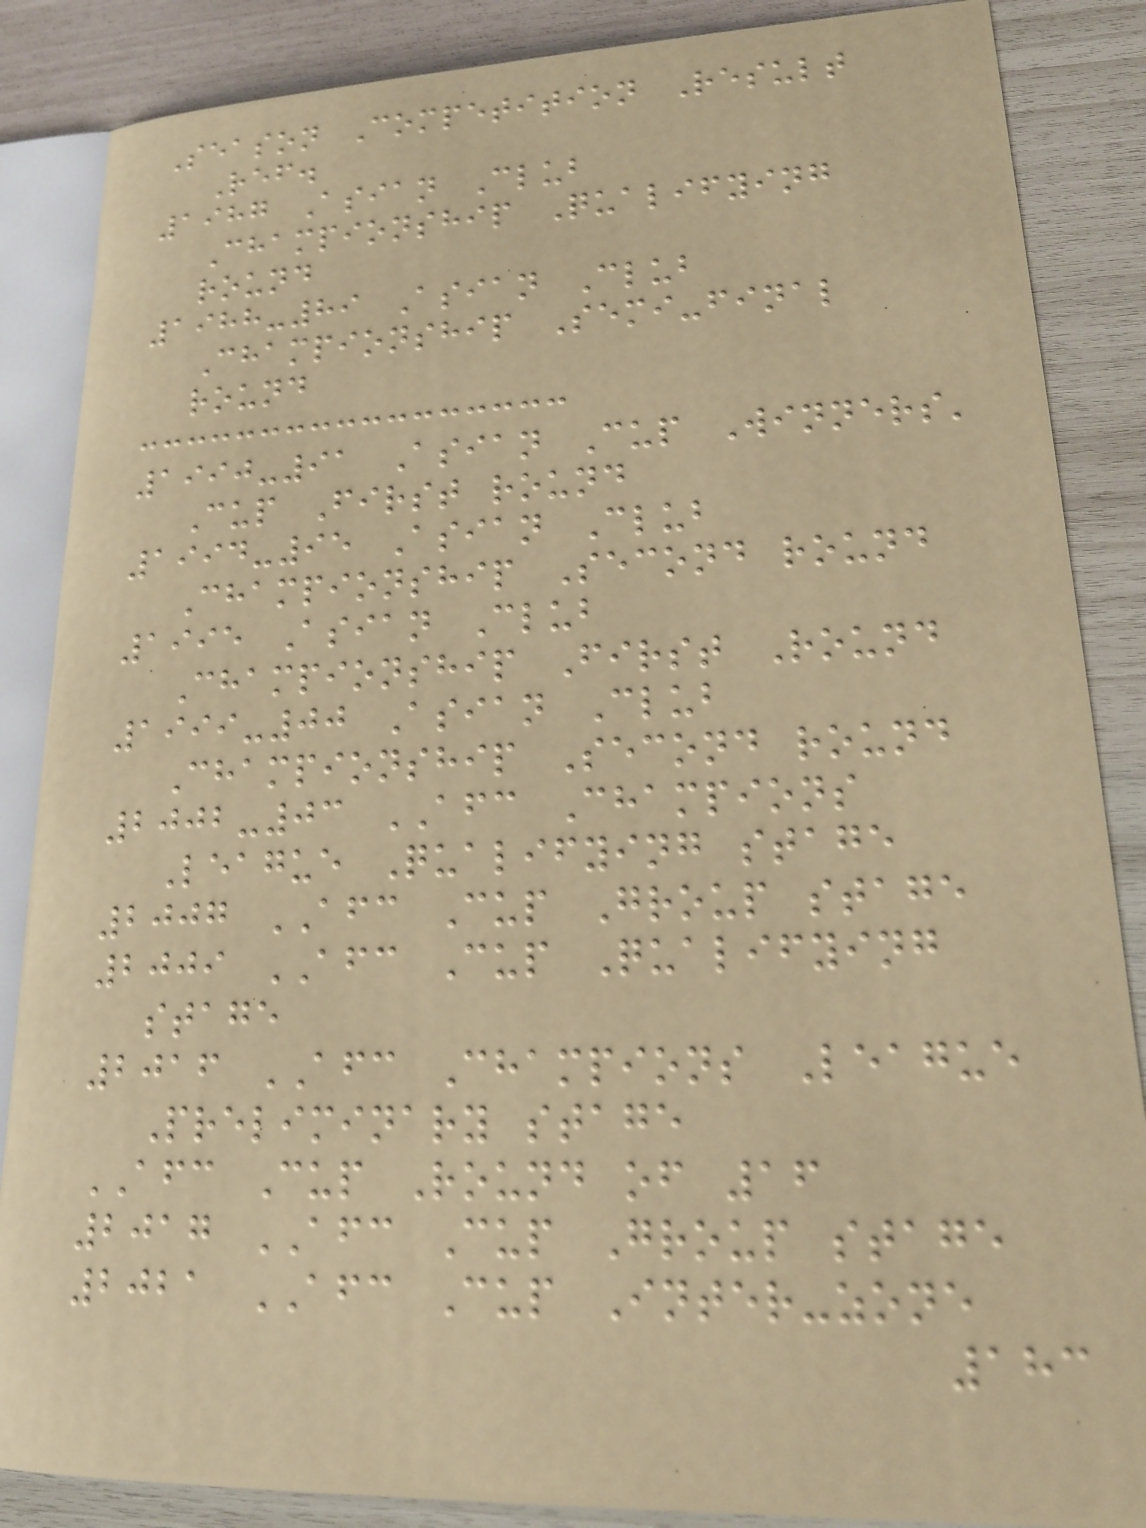Season Competition Result
Ref.
1987 Asian Club
Championship Qualifying
round
1988-89 Asian Club
Championship Semi-final
round
1990-91 Asian Cup Winners'
Cup First round
1994-95 Asian Club
Championship Second round
1995 Asian Club
Championship First Round
1999-00 Asian Club
Championship Second round
2002-03 AFC Champions
League Qualifying stage
2007 AFC Cup Group stage
2009 AFC Cup Qualifying
stage
2016 AFC Champions League
Preliminary stage
AFC Cup Round of 16
2017 AFC Cup Group stage
2021 AFC Cup Inter-zone
183
